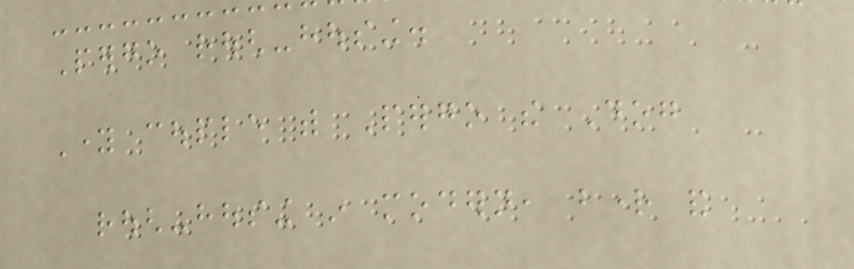Pergo rough-housing.
Young couple with Pergo the Dog
rough-housing in modern, bright and
